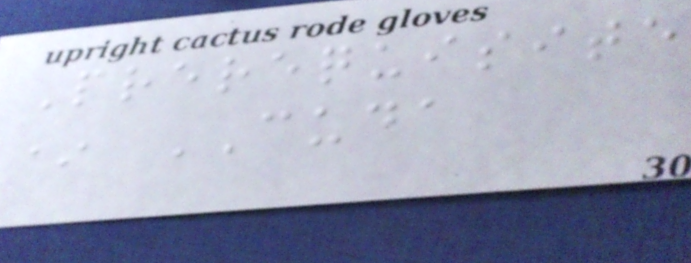Prerequisite
* CUDA
